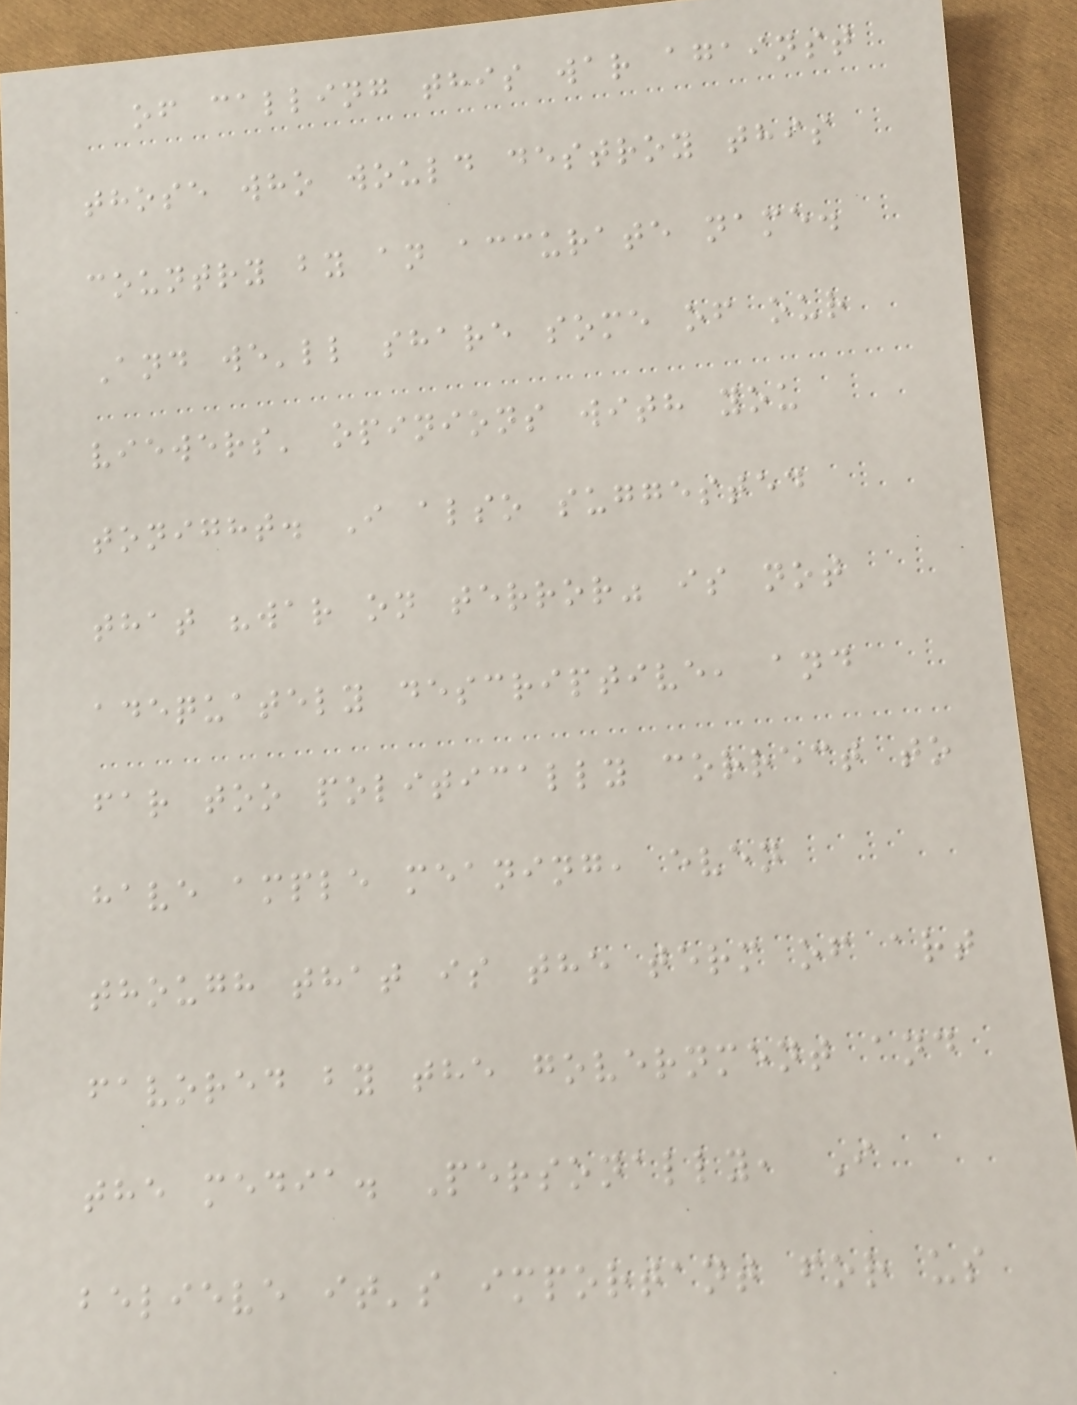of calling this war against
those who would destroy this
country by an accurate name.
And we'll share some of our
viewers' opinions with you
tonight. I also suggested
that "war on terror" is not
adequately descriptive, and
far too politically correct to
have ample meaning, even
though that is the term of art
favored by the government and
the media. Personally, I
believe it's important for us
